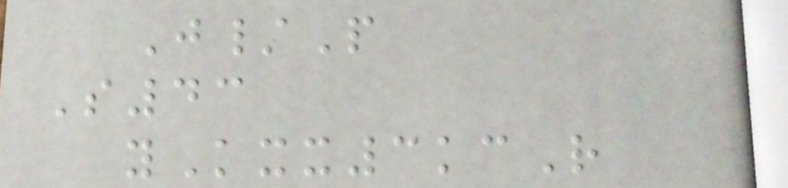J/P
S43
yKxx3kcR
